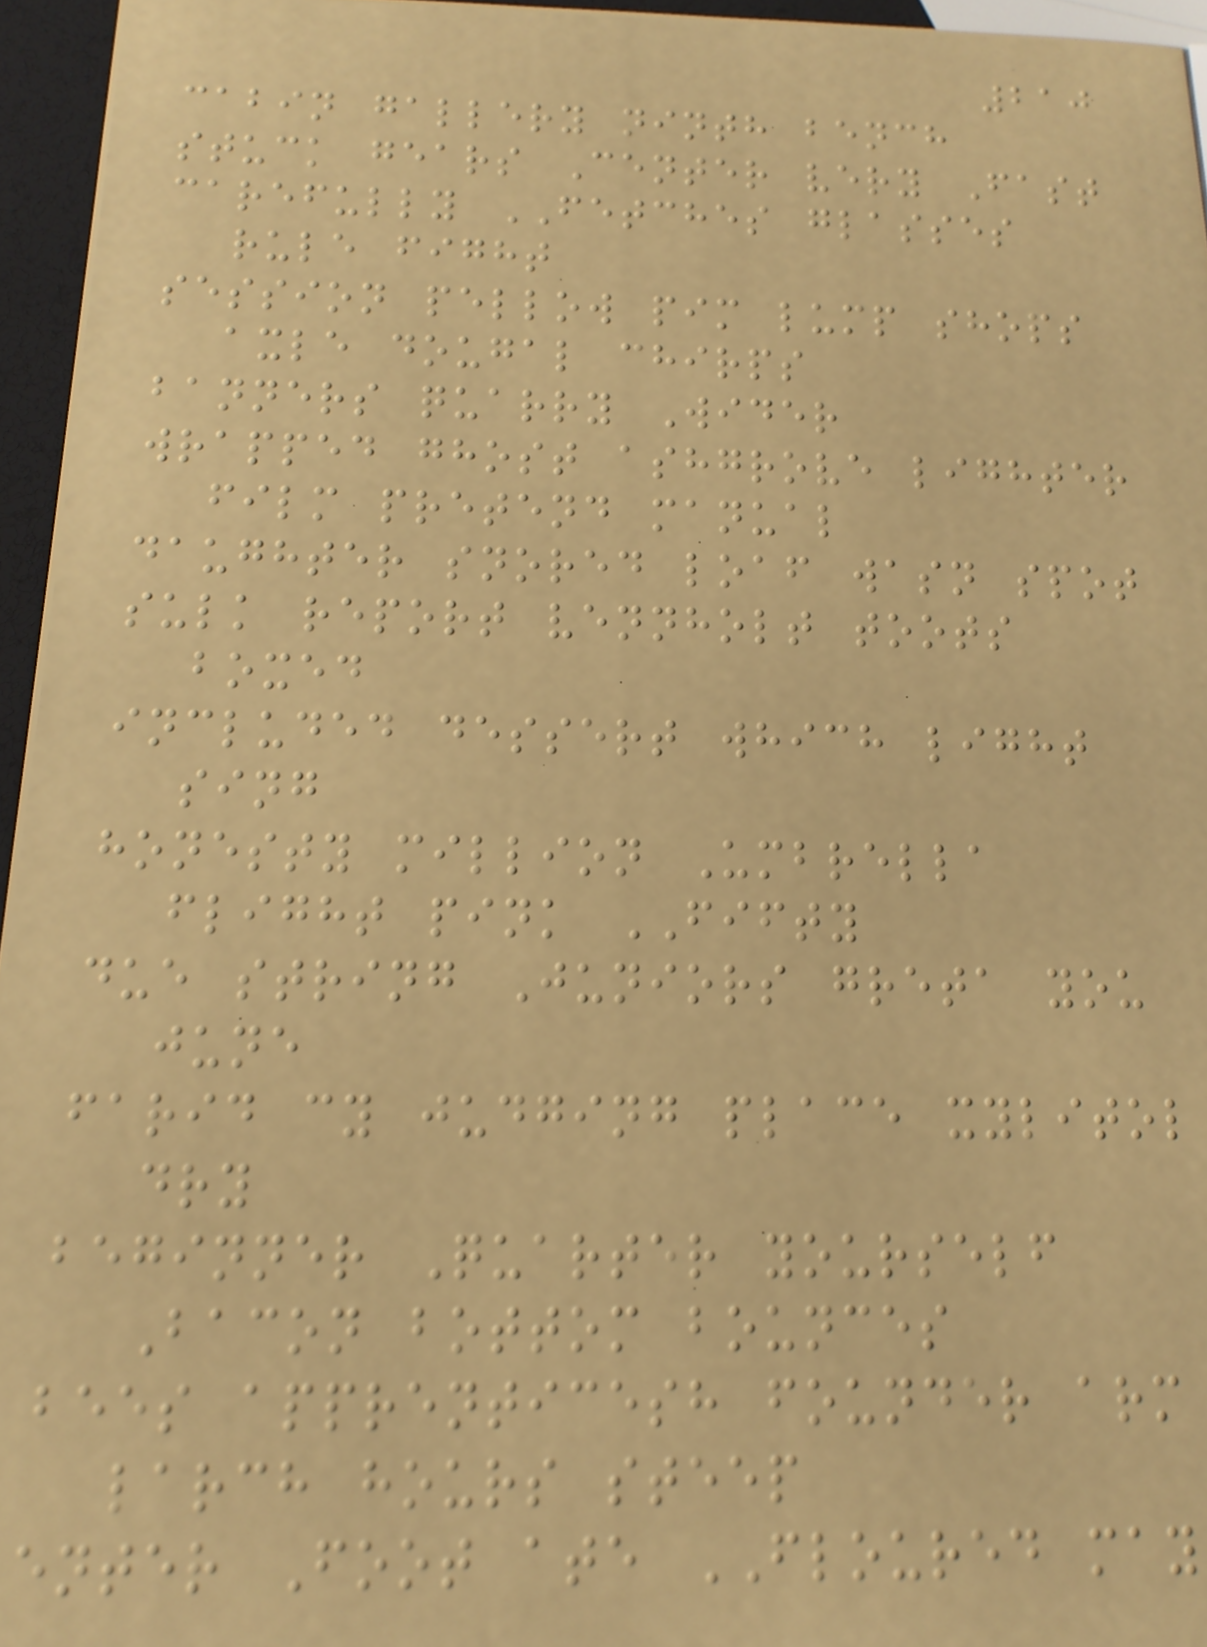210
cabin gallery ninth bench
stuck gears Center very Fast
carefully FETCHES glasses
rule fight
session pellow pim lump shops
axle dougal chirps
banners quarry Wider
wrapped ghost ashgrove lighter
film pretend manual
daughter snored loaf wasn spot
sulk report vennholt toots
boxed
included dessert which light
sing
honesty million Umbrella
flight pink FIFTY
due string Juniors greta you
june
farid cy judging place xylitol
dry
beginner Quarter yourself
Bacon bottom bounces
bees apprenticesh founder arm
larch hours steep
enter Foot ate FLOURED may
